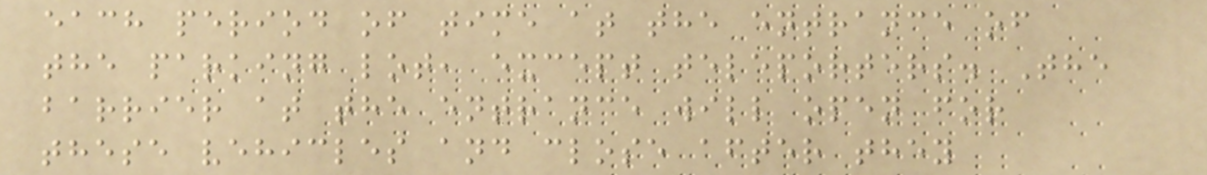each period of time at the entrance of
the parking lot, except teleporters. The
barrier at the entrance will open for
these vehicles and close after they
